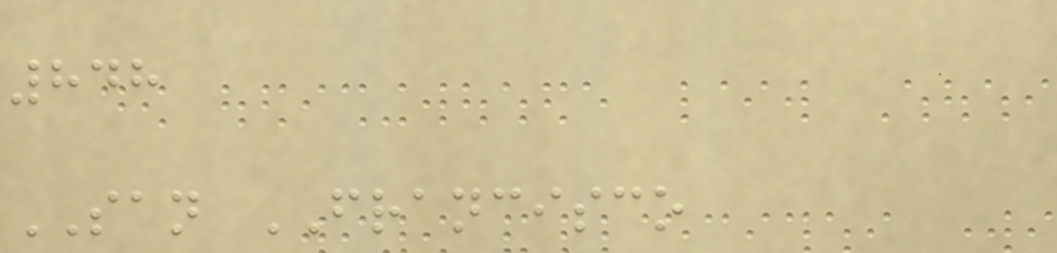848
SAN FRANCISCO
